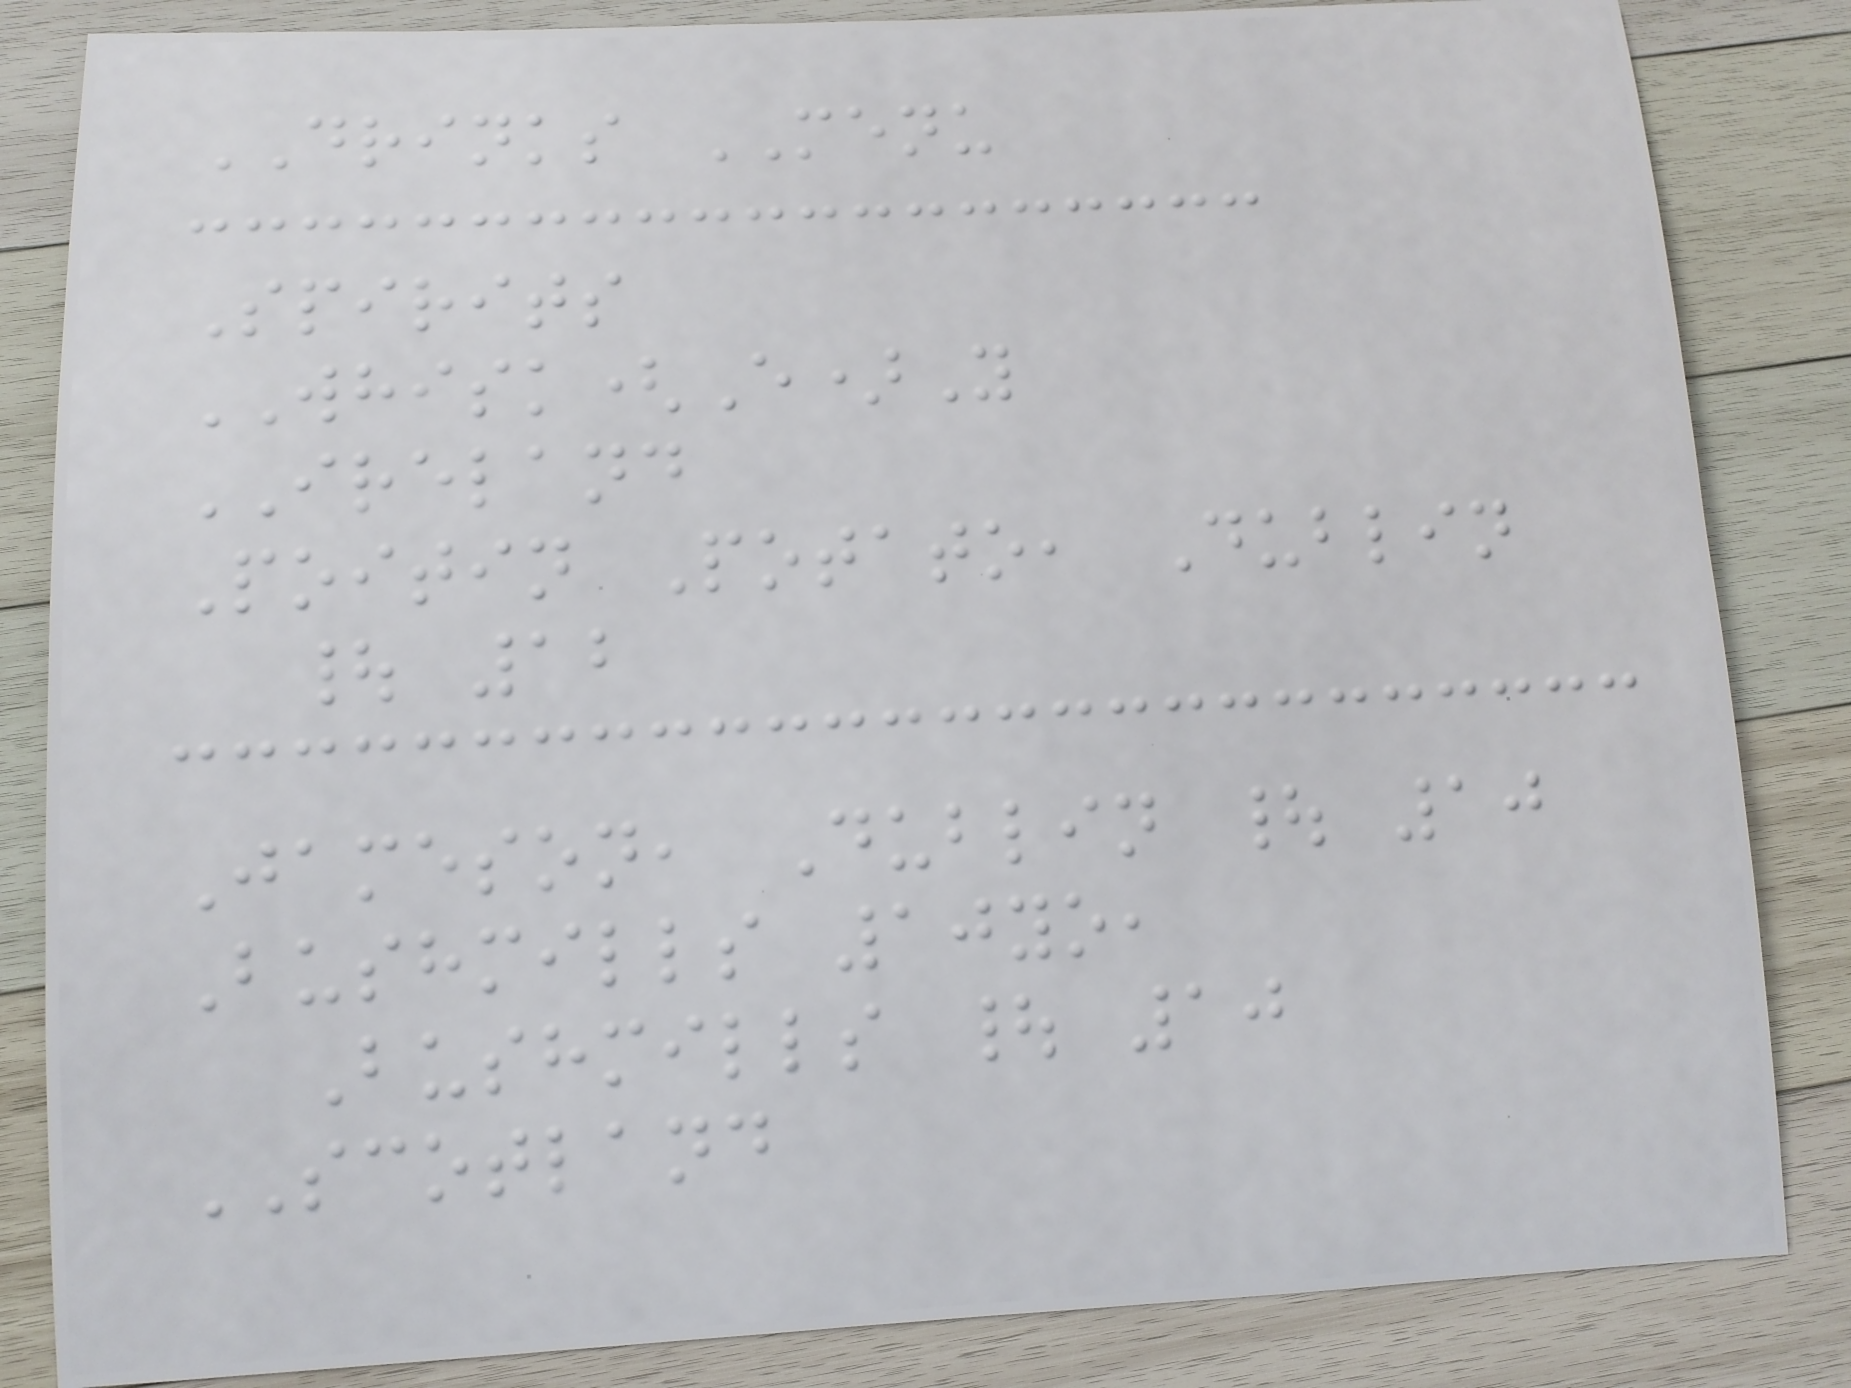DRINKS MENU
Spirits
WHISK(E)Y
IRELAND
Poitin Potato, Dublin
| 12
Jameson, Dublin | 10
Bushmills 10yo,
Bushmills | 10
SCOTLAND
